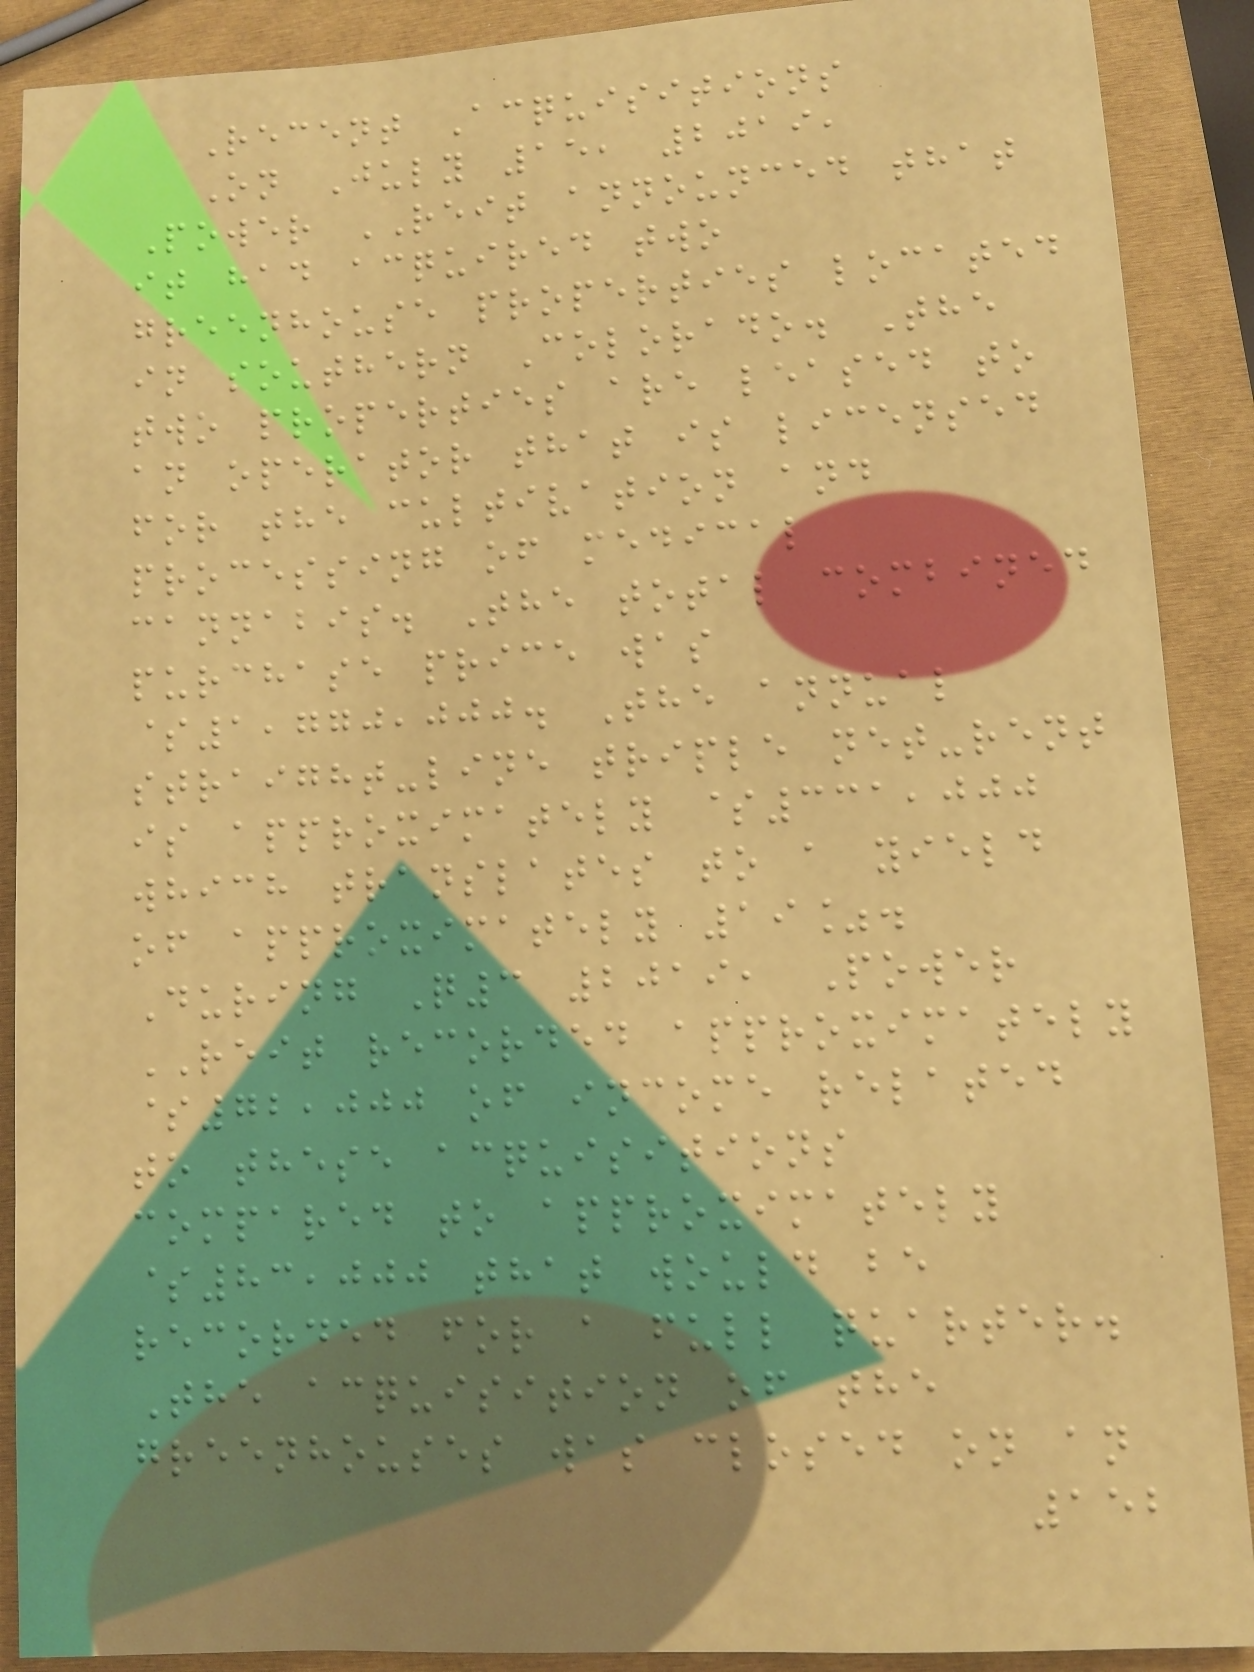Recent Acquisitions
On July 15, 2019,
Power REIT announced that
it had acquired two
greenhouse properties located
in southern Colorado. The
two properties are leased to
an operator that is licensed
for the cultivation and
processing of medical
cannabis. The total combined
purchase price was
$1,770,000. The annual
straight-line triple net-rent
is approximately $331,000
which translates to a yield
of approximately 19%.
During Q3 2019, Power
REIT recorded approximately
$72,000 of income related
to these acquisitions
compared to approximately
$83,000 that would be
recorded for a full quarter.
The acquisition of the
greenhouses was closed on an
152
